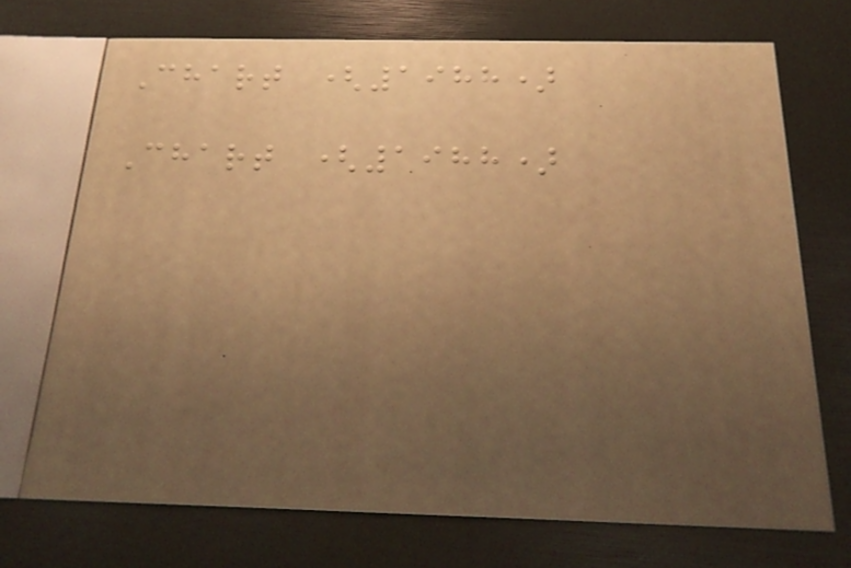Chart (1988)
Chart (1988)
